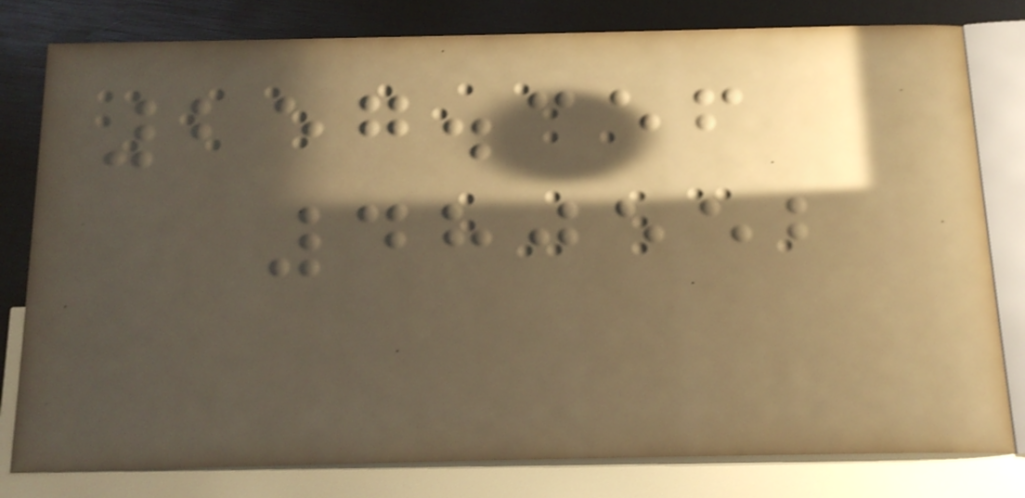257.356
480552
